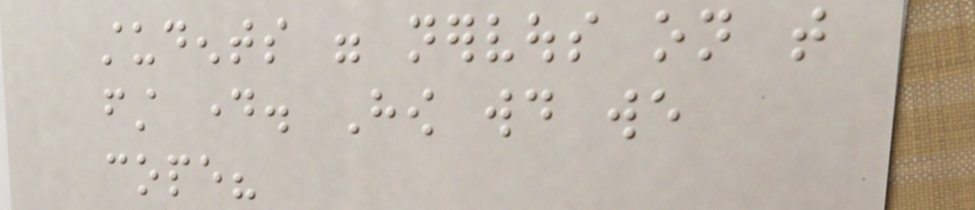students were nervous on that
first day. How would we
cope?
